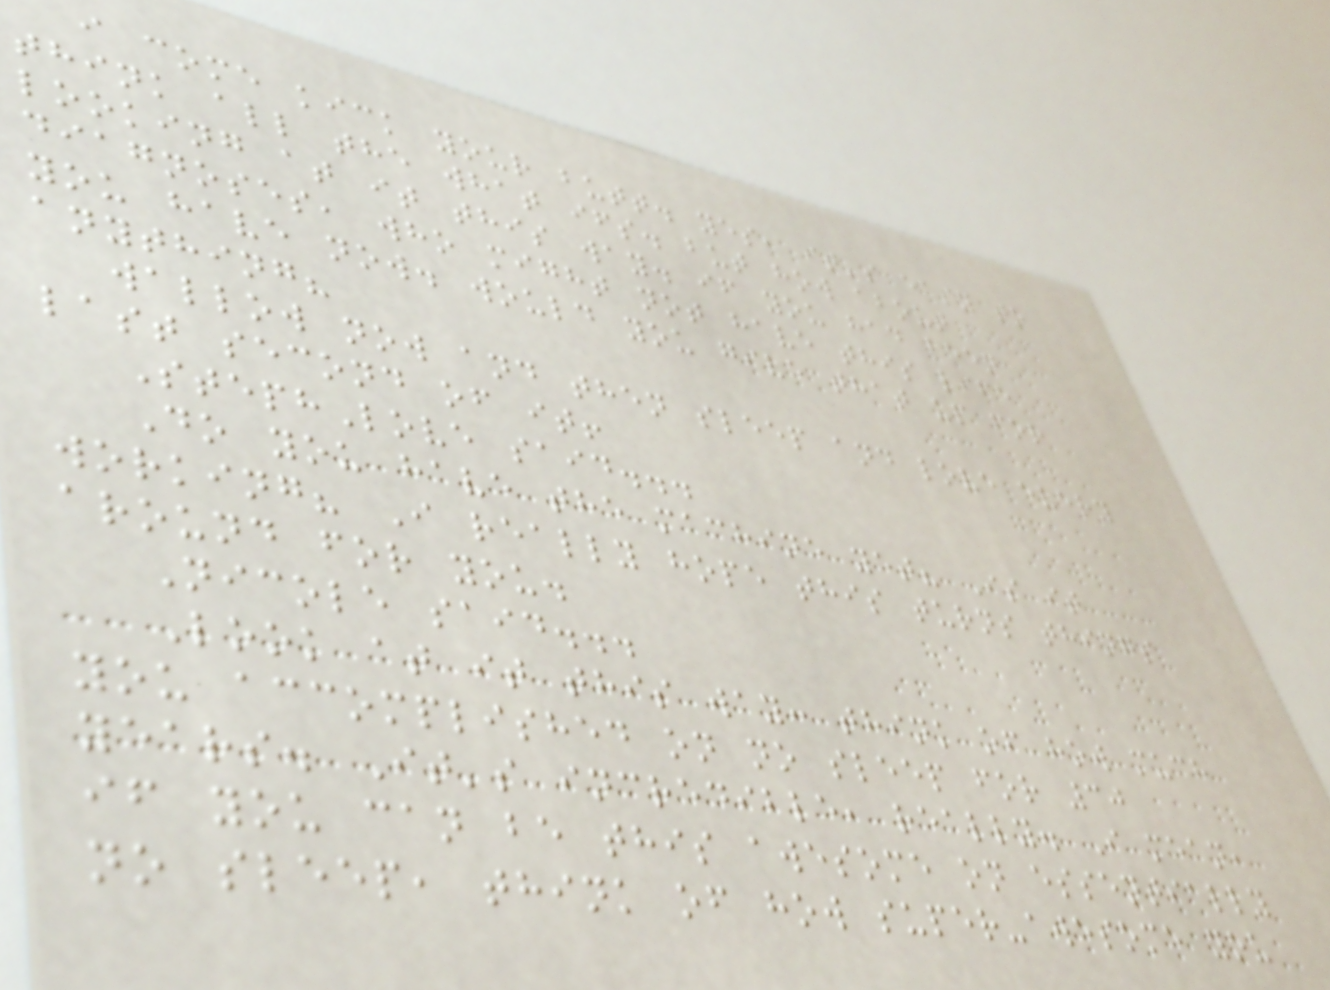i come kick your butt. yes, it's easy to
think all the what ifs. but how about
looking at it this way. if you had been
diagnoses, who might not have this life
you have now. would you give that up for
anything?
wallow now and then sleep and love every
last second of it!
StephLove said...
Do you have the machine yet? Is it
working? I really hope this turns things
around for you.
Nicole said...
Look at it this way: think of how much
you accomplished on no sleep for 30
years. It's incredible, really. I mean,
if you can be this awesome on essentially
no sleep, think of how super-awesome you
